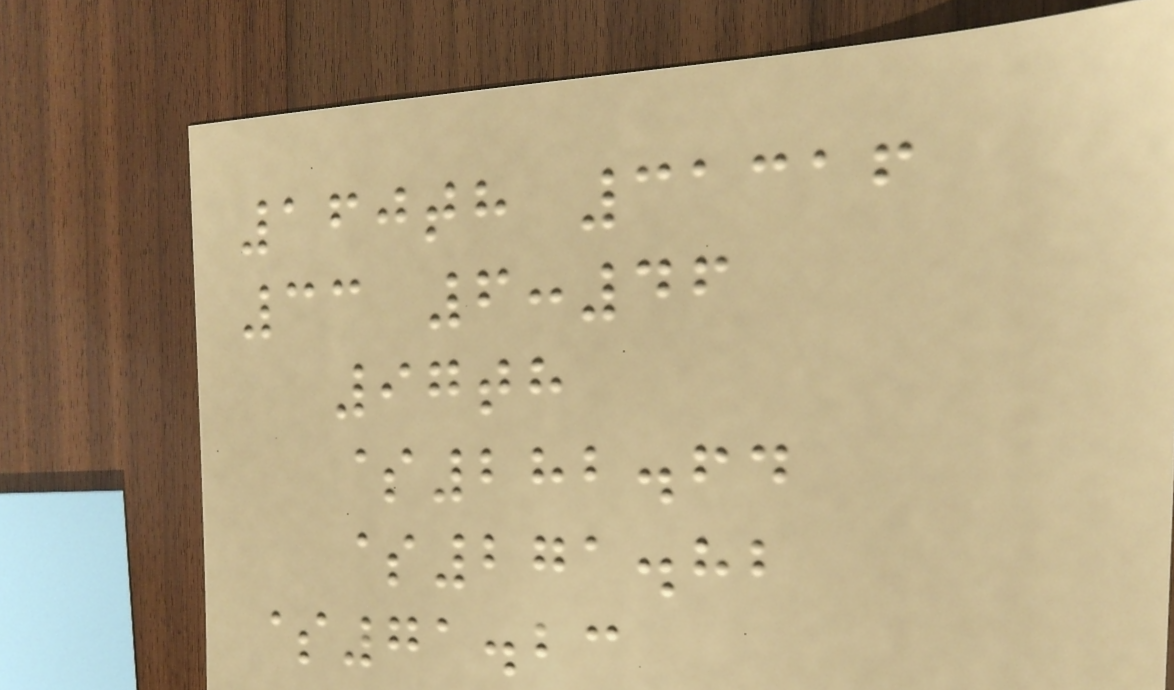160th 31316
33 6:46
97th
$282.64
$271.82
$71.23
